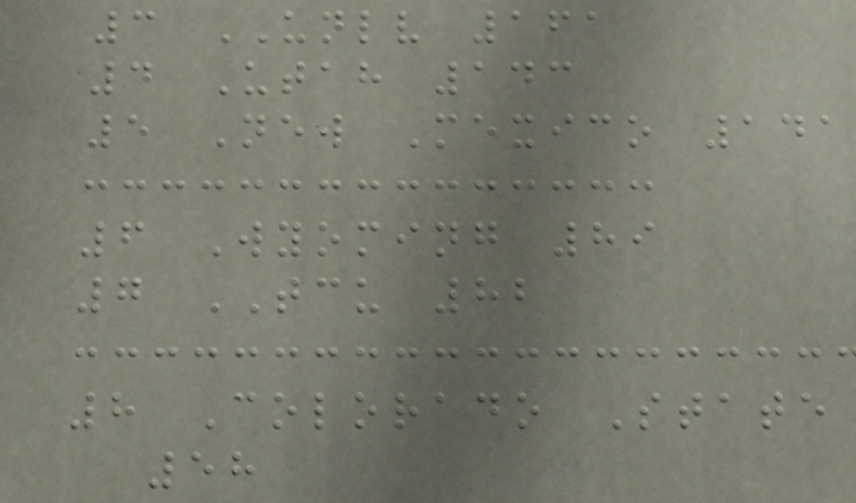3 UNLV 161
4 Utah 143
5 New Mexico 141
6 Wyoming 89
7 TCU 82
8 Colorado State
58
